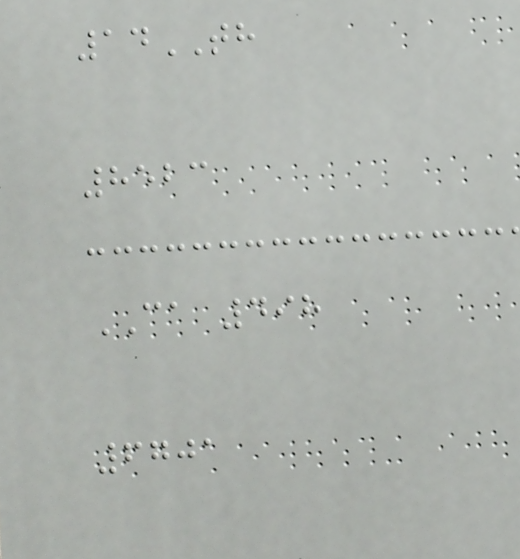14TH
8523
CA 498
6701
